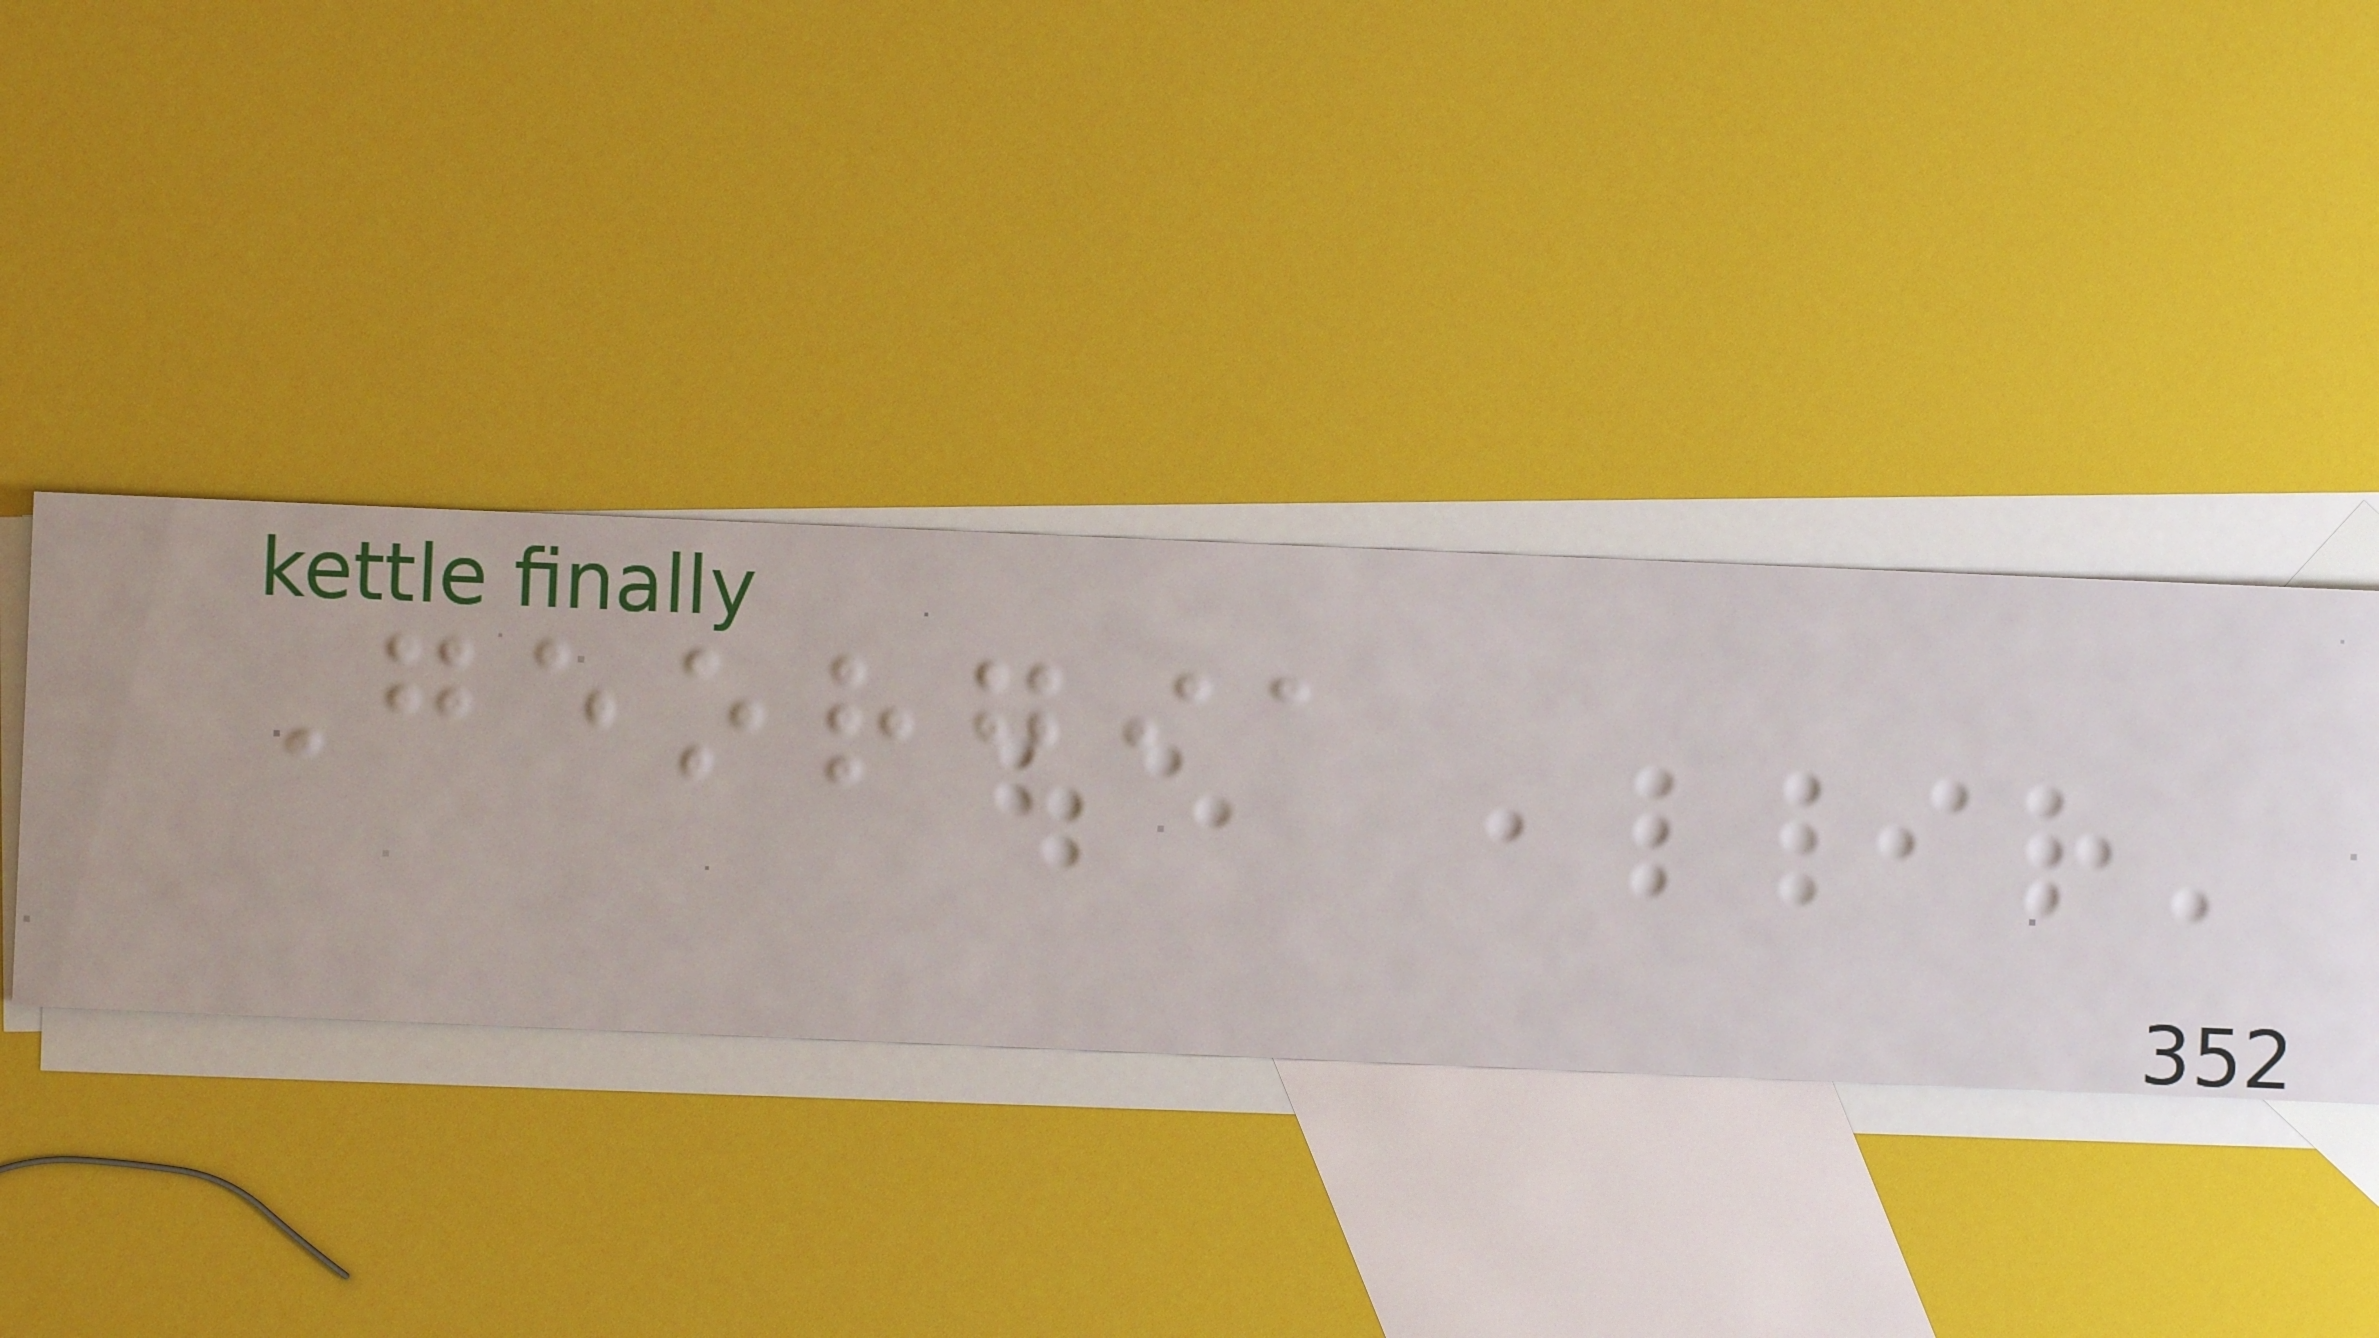Georgia
